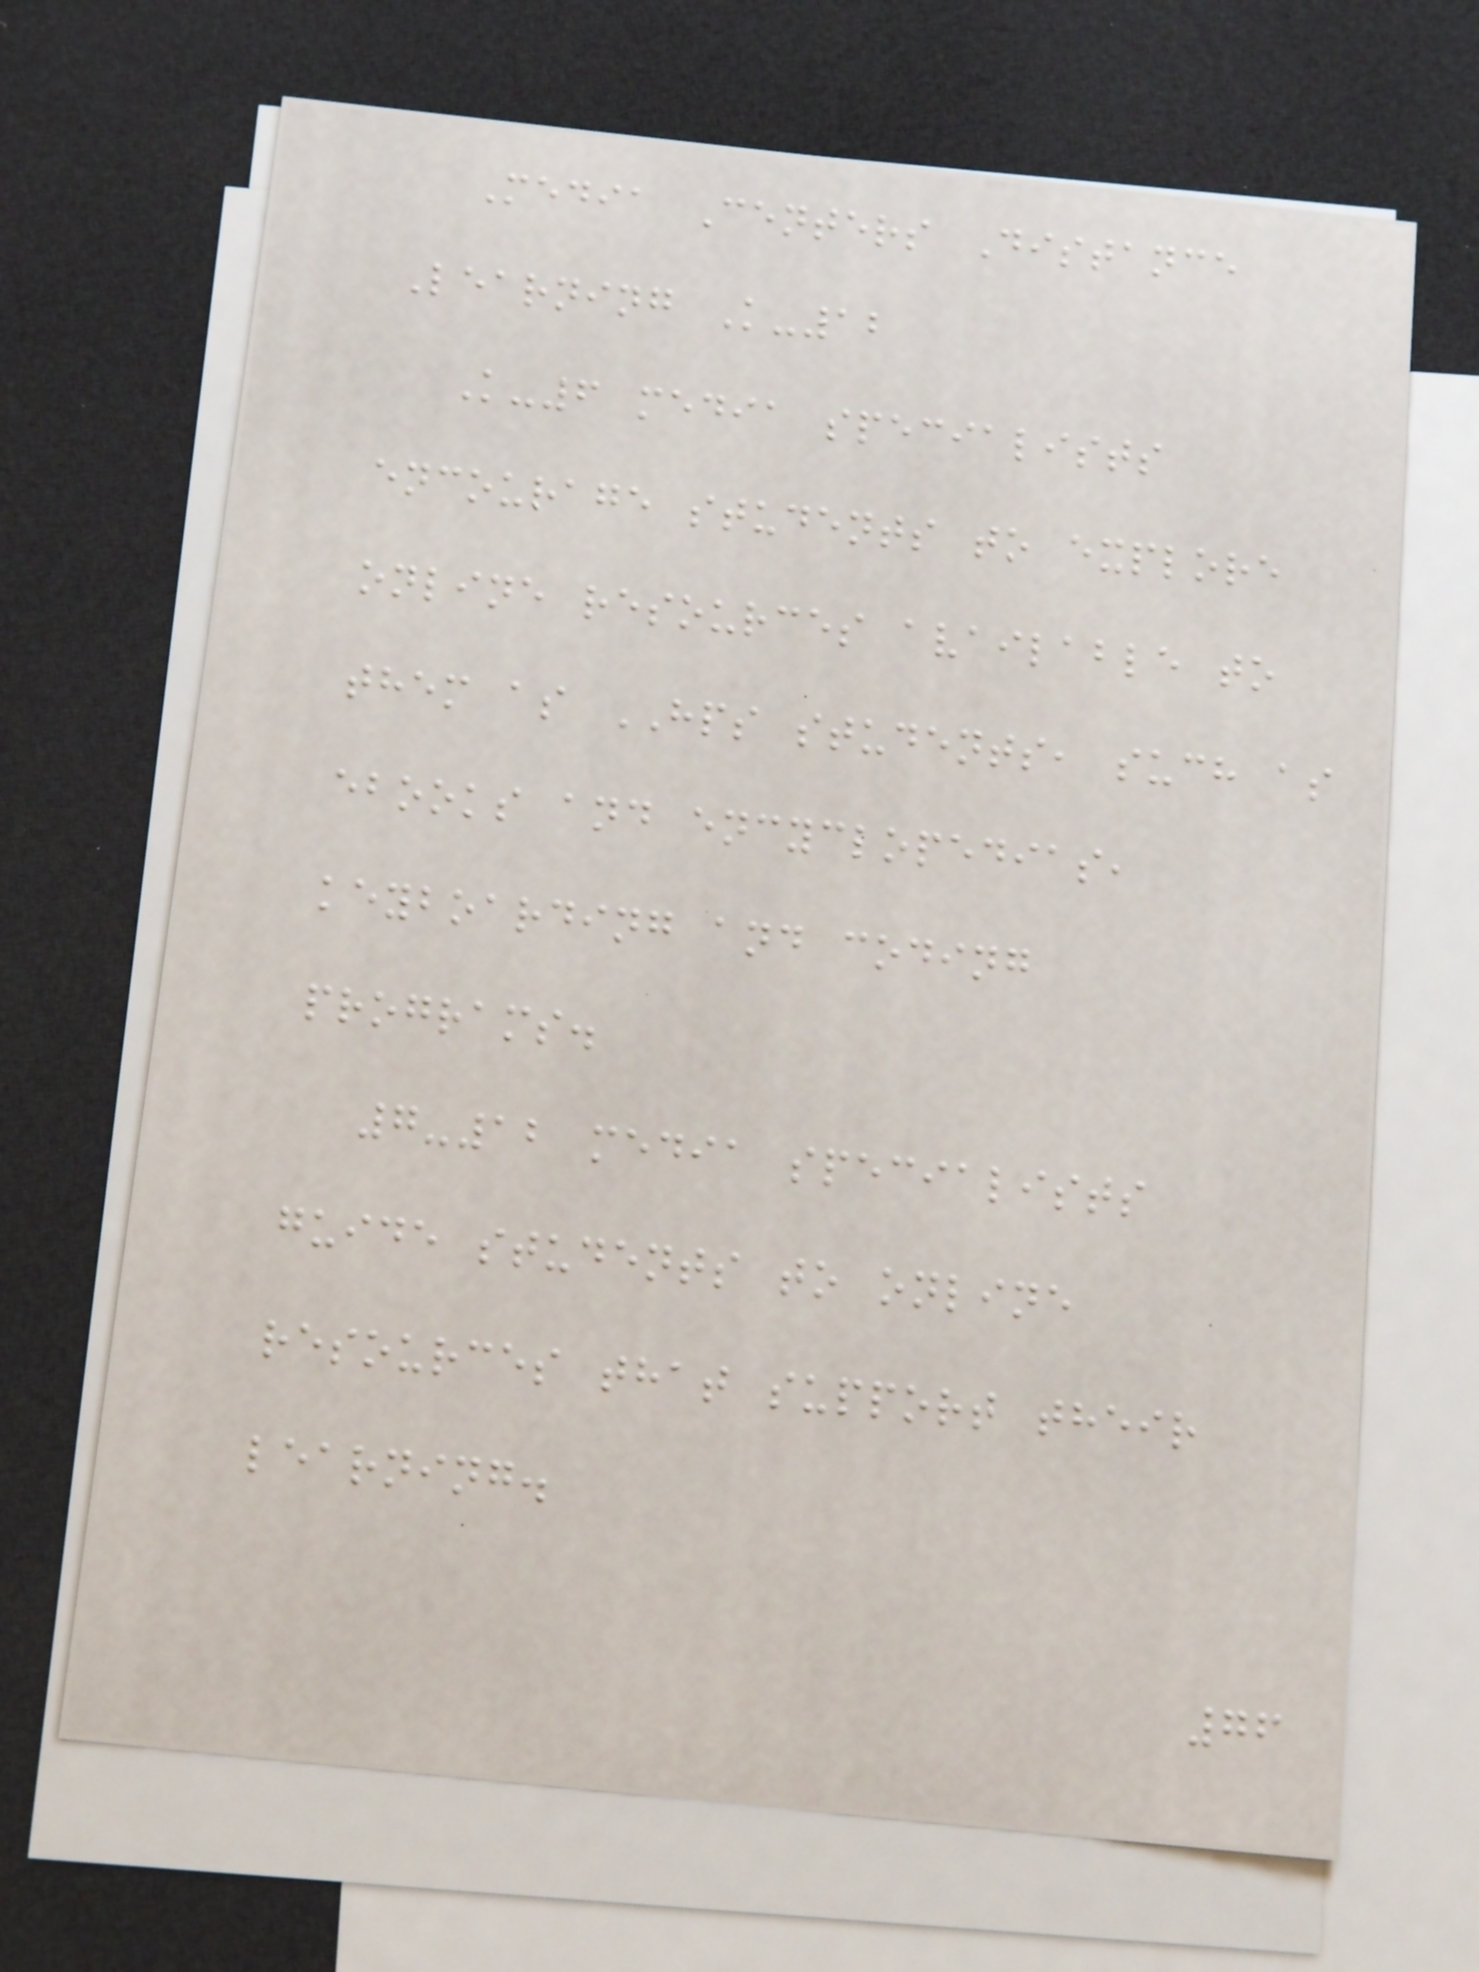Media Centers Distance
Learning K-12
K-6 media specialists
encourage students to explore
online resources available to
them as HPS students, such as
ebooks and encyclopedias,
keyboarding and coding
programs.
7-12 media specialists
guide students to online
resources that support their
learning.
76
